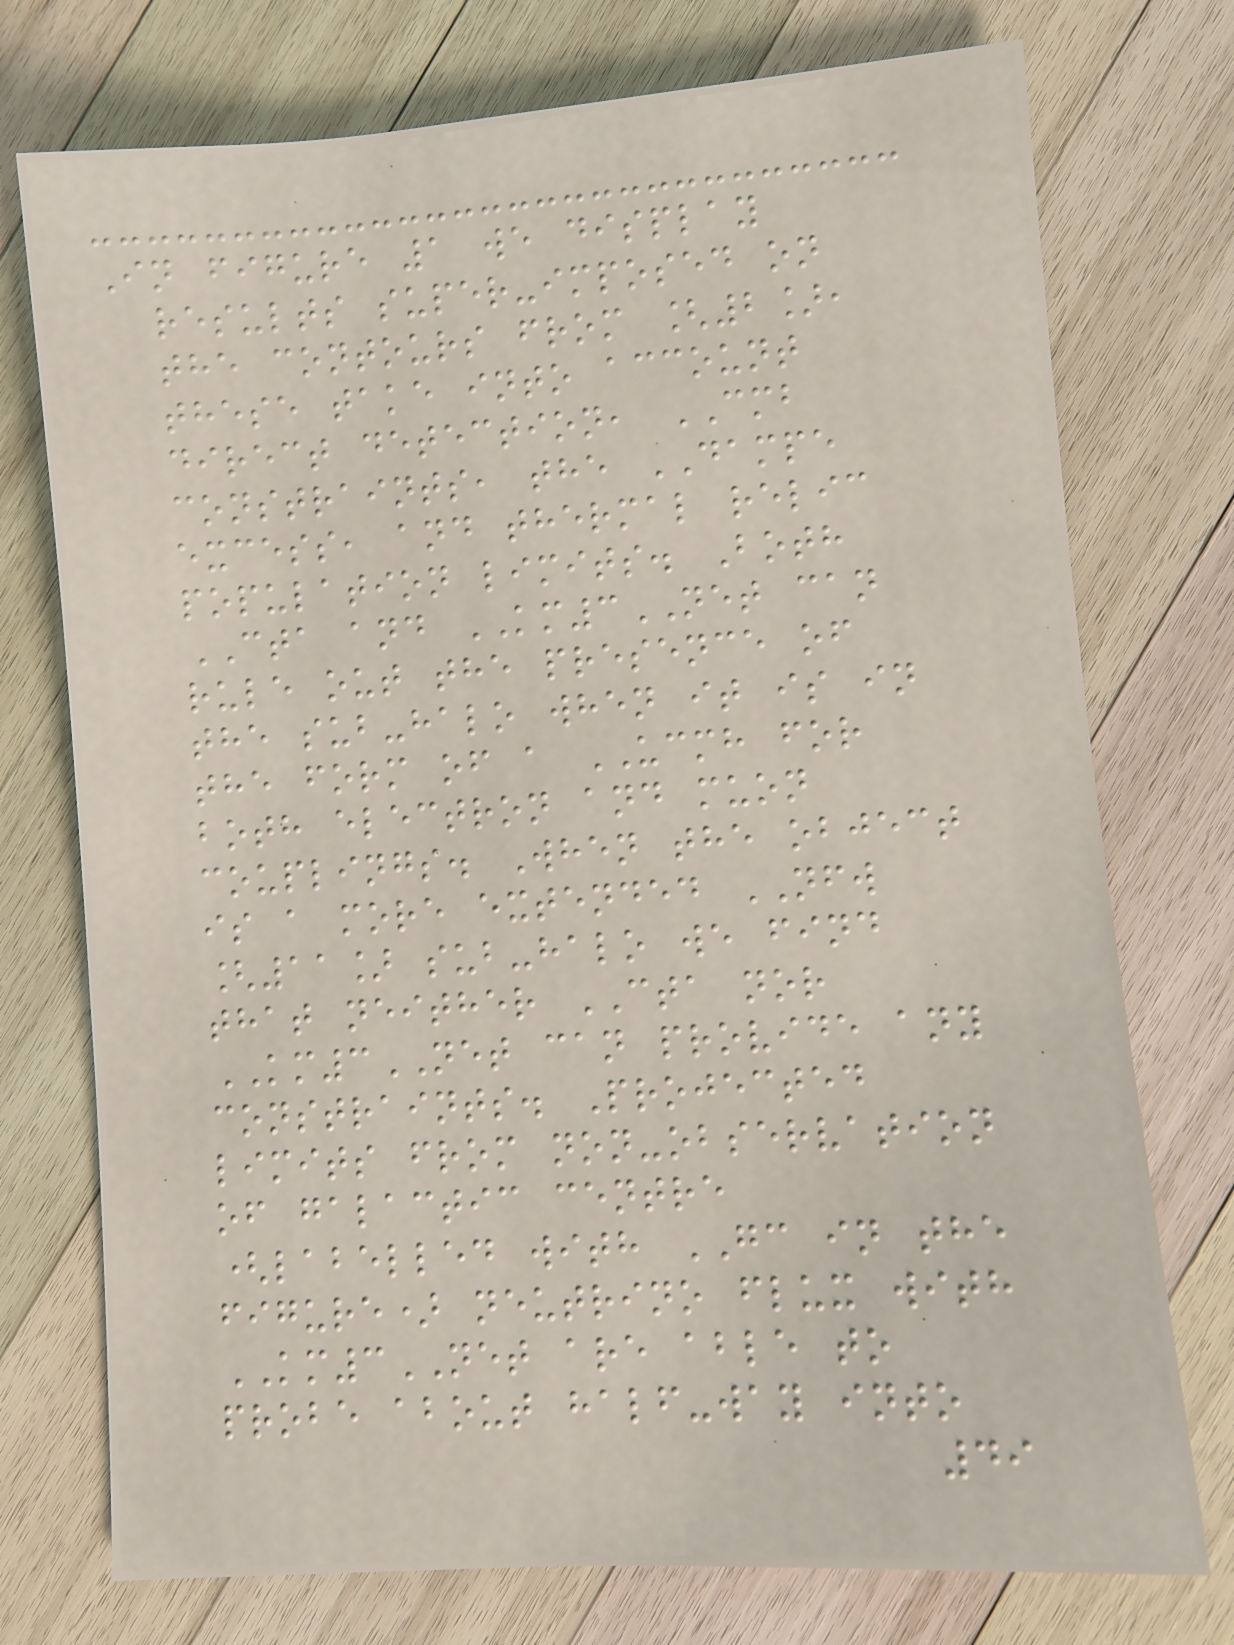In figure 1 we display
results super-imposed on
the contours from [2],
these take into account
direct detection, CMB
constraints, the DAMPE
excess, and thermal relic
population limits. Both
CTA and KM3NET can
rule out the presence of
the sub-halo when it is in
the form of a UCMH for
both electron and muon
couplings. When the object
is a more extended NFW
[11] sub-halo we find
that neither CTA nor
KM3NET can provide any
constraints. Projected
limits from non-observation
of galactic centre
(labelled with GC in the
figure) neutrino flux with
KM3NET are able to
probe about half-way into
49
